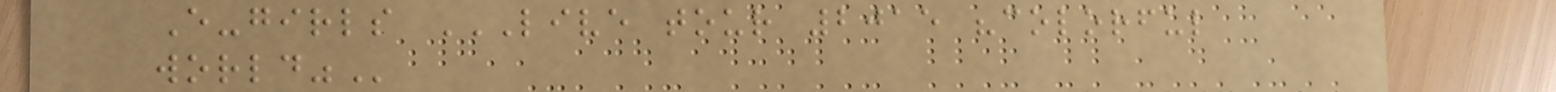E-girls LIVE TOUR 2015 "COLORFUL
WORLD"
